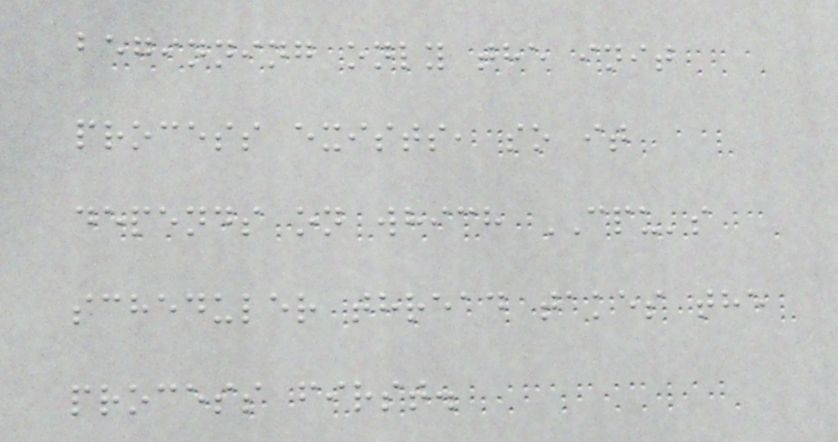beginning only the init
process exists, so it
depends on which CPU's
scheduler thread takes the
process first.
